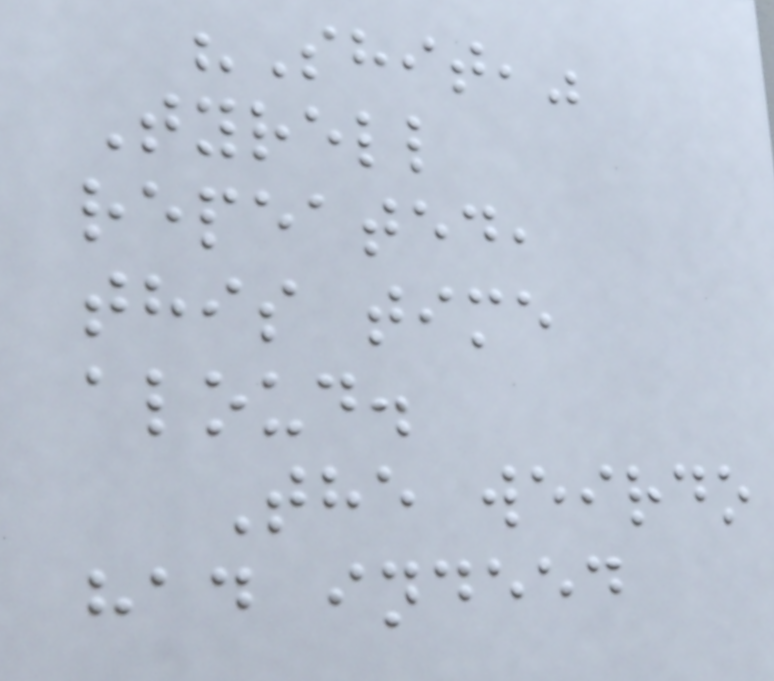"Shit,"
Tyrell
repeated,
this time
aloud.
The weirdo
had indeed
